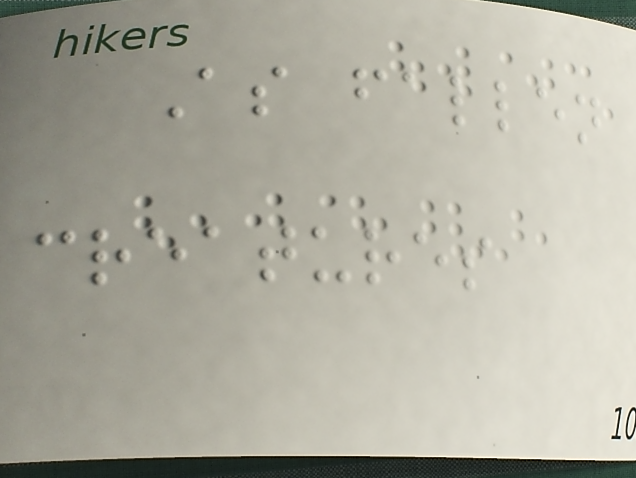As fallen
creatures
